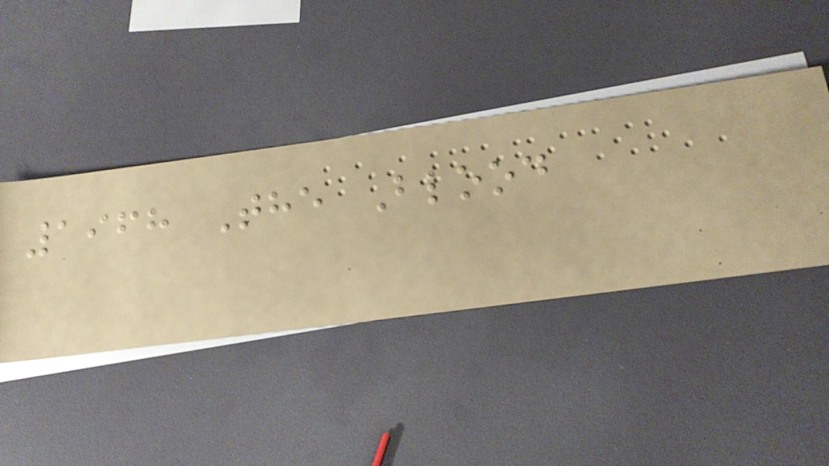1968 The Blood
